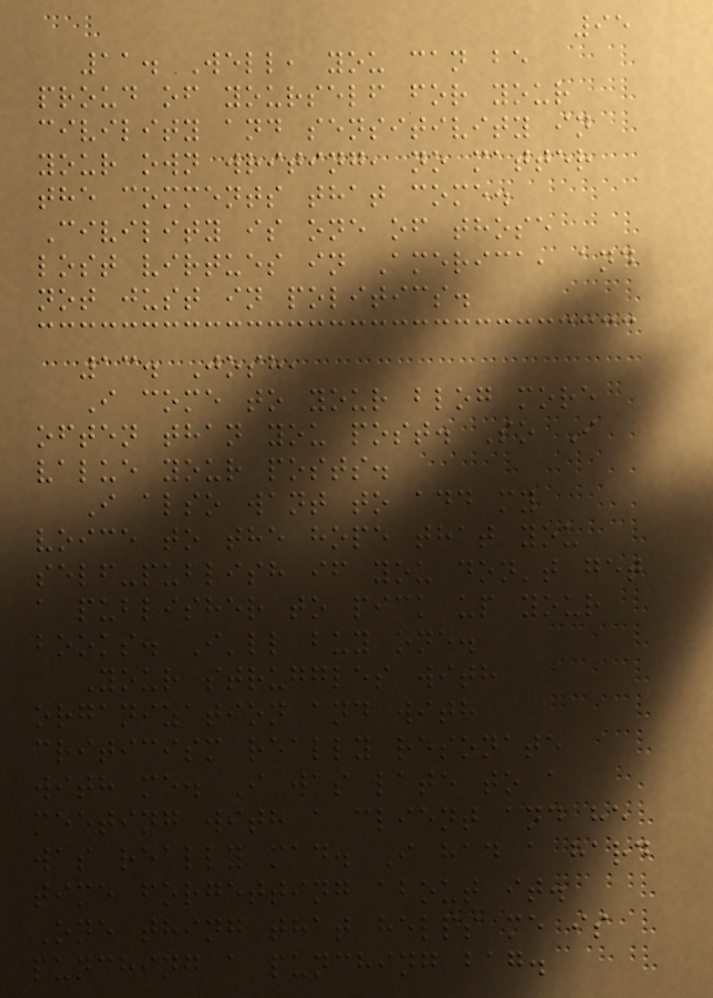95
11. Well, you can be
proud of yourself for your
civility and sensitivity in
your own writing, no matter
the comments that come.
Civility is one of those
lost virtues in America, and
not just in politics.
13. Josh,
I come to your blog more
often than you post. So I
value your posts.
I also want to add my
voice to the hope that you
self-publish if you don't get
a publisher to pick up your
books. I'll buy one.
Your struggles with
organization and with
criticism really resonate
with me. I was late to a
meeting with a client and he
was really mad. I had a hard
time forgetting about it.
One thing that helps me is
punching a punching bag.
